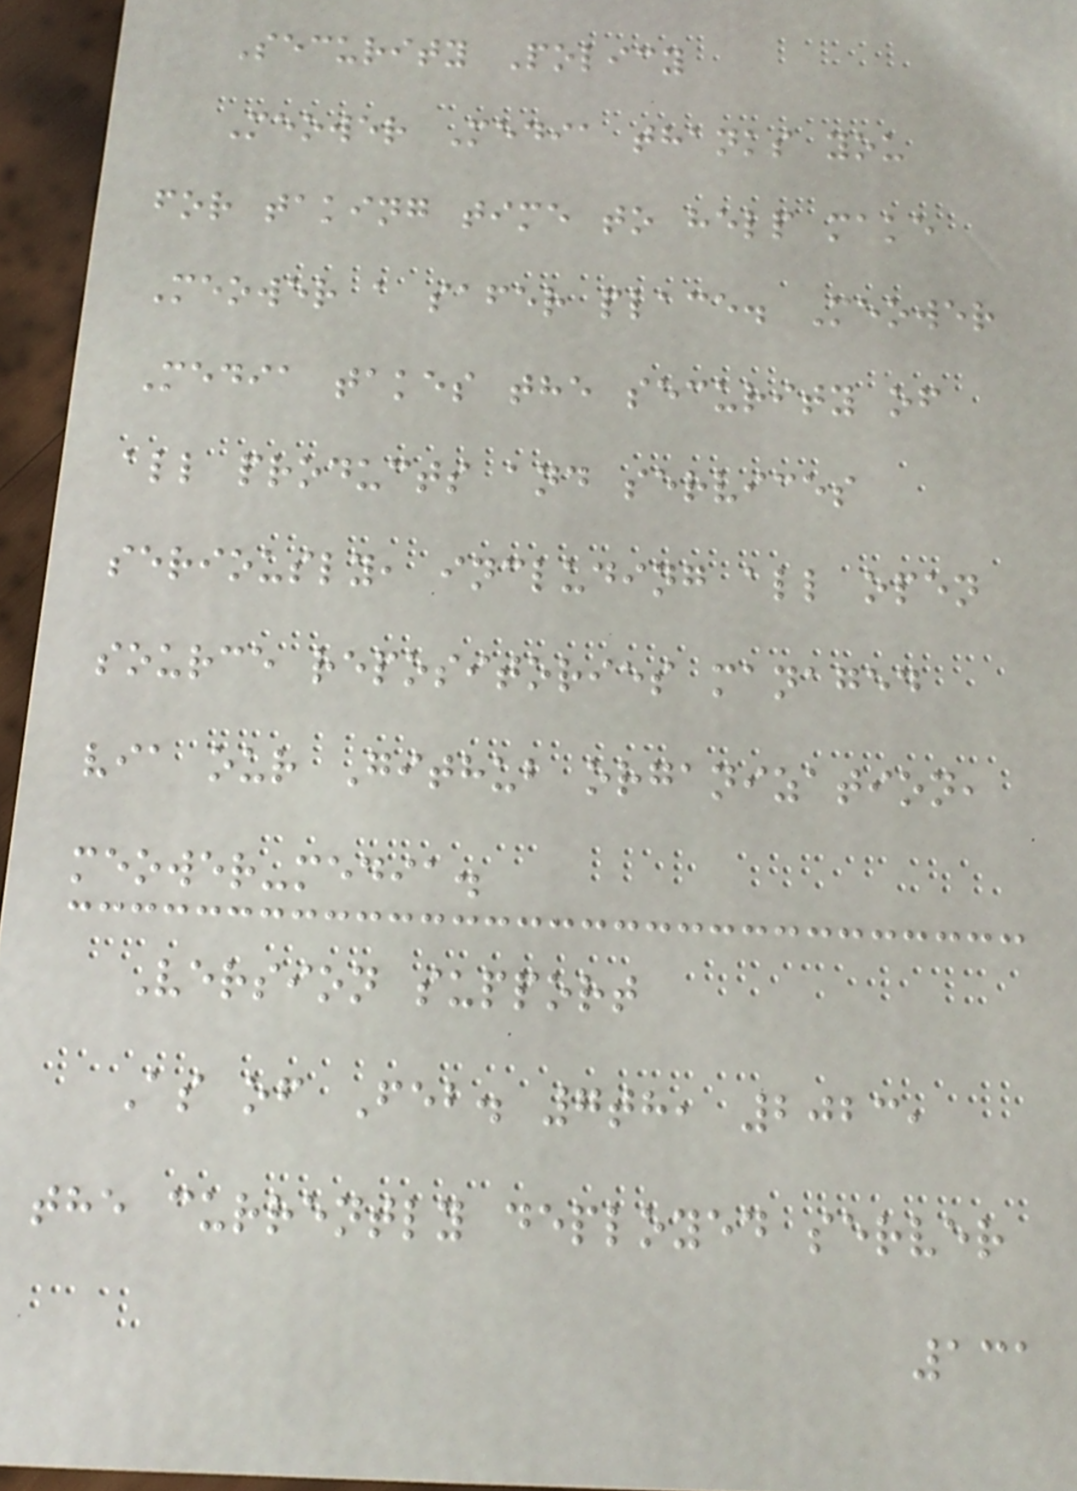Security Policy
Meower Media thanks you
for taking time to help make
Meower a safer place. Meower
Media takes the security of
all products and services
seriously, including all open
source repositories managed
via our Github organization,
meower-media.
Version support
As of Feb. 7th, 2023,
the currently deployed server
131
